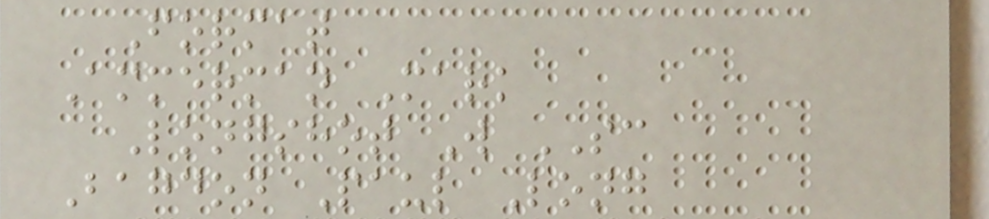Format
Ammerman Mark
Longshot W SC
Bagdon Paul Long
